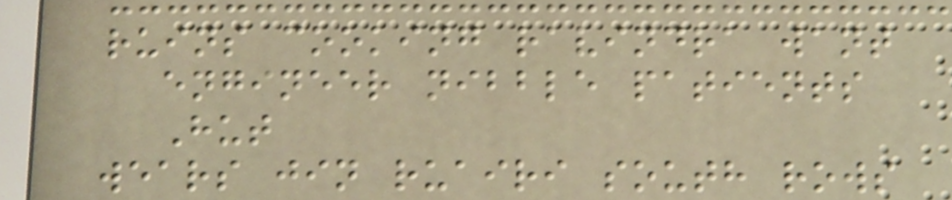ruins cooking ravindra want
engineer nibble patients
Hut
wears jin ruairi south rows
